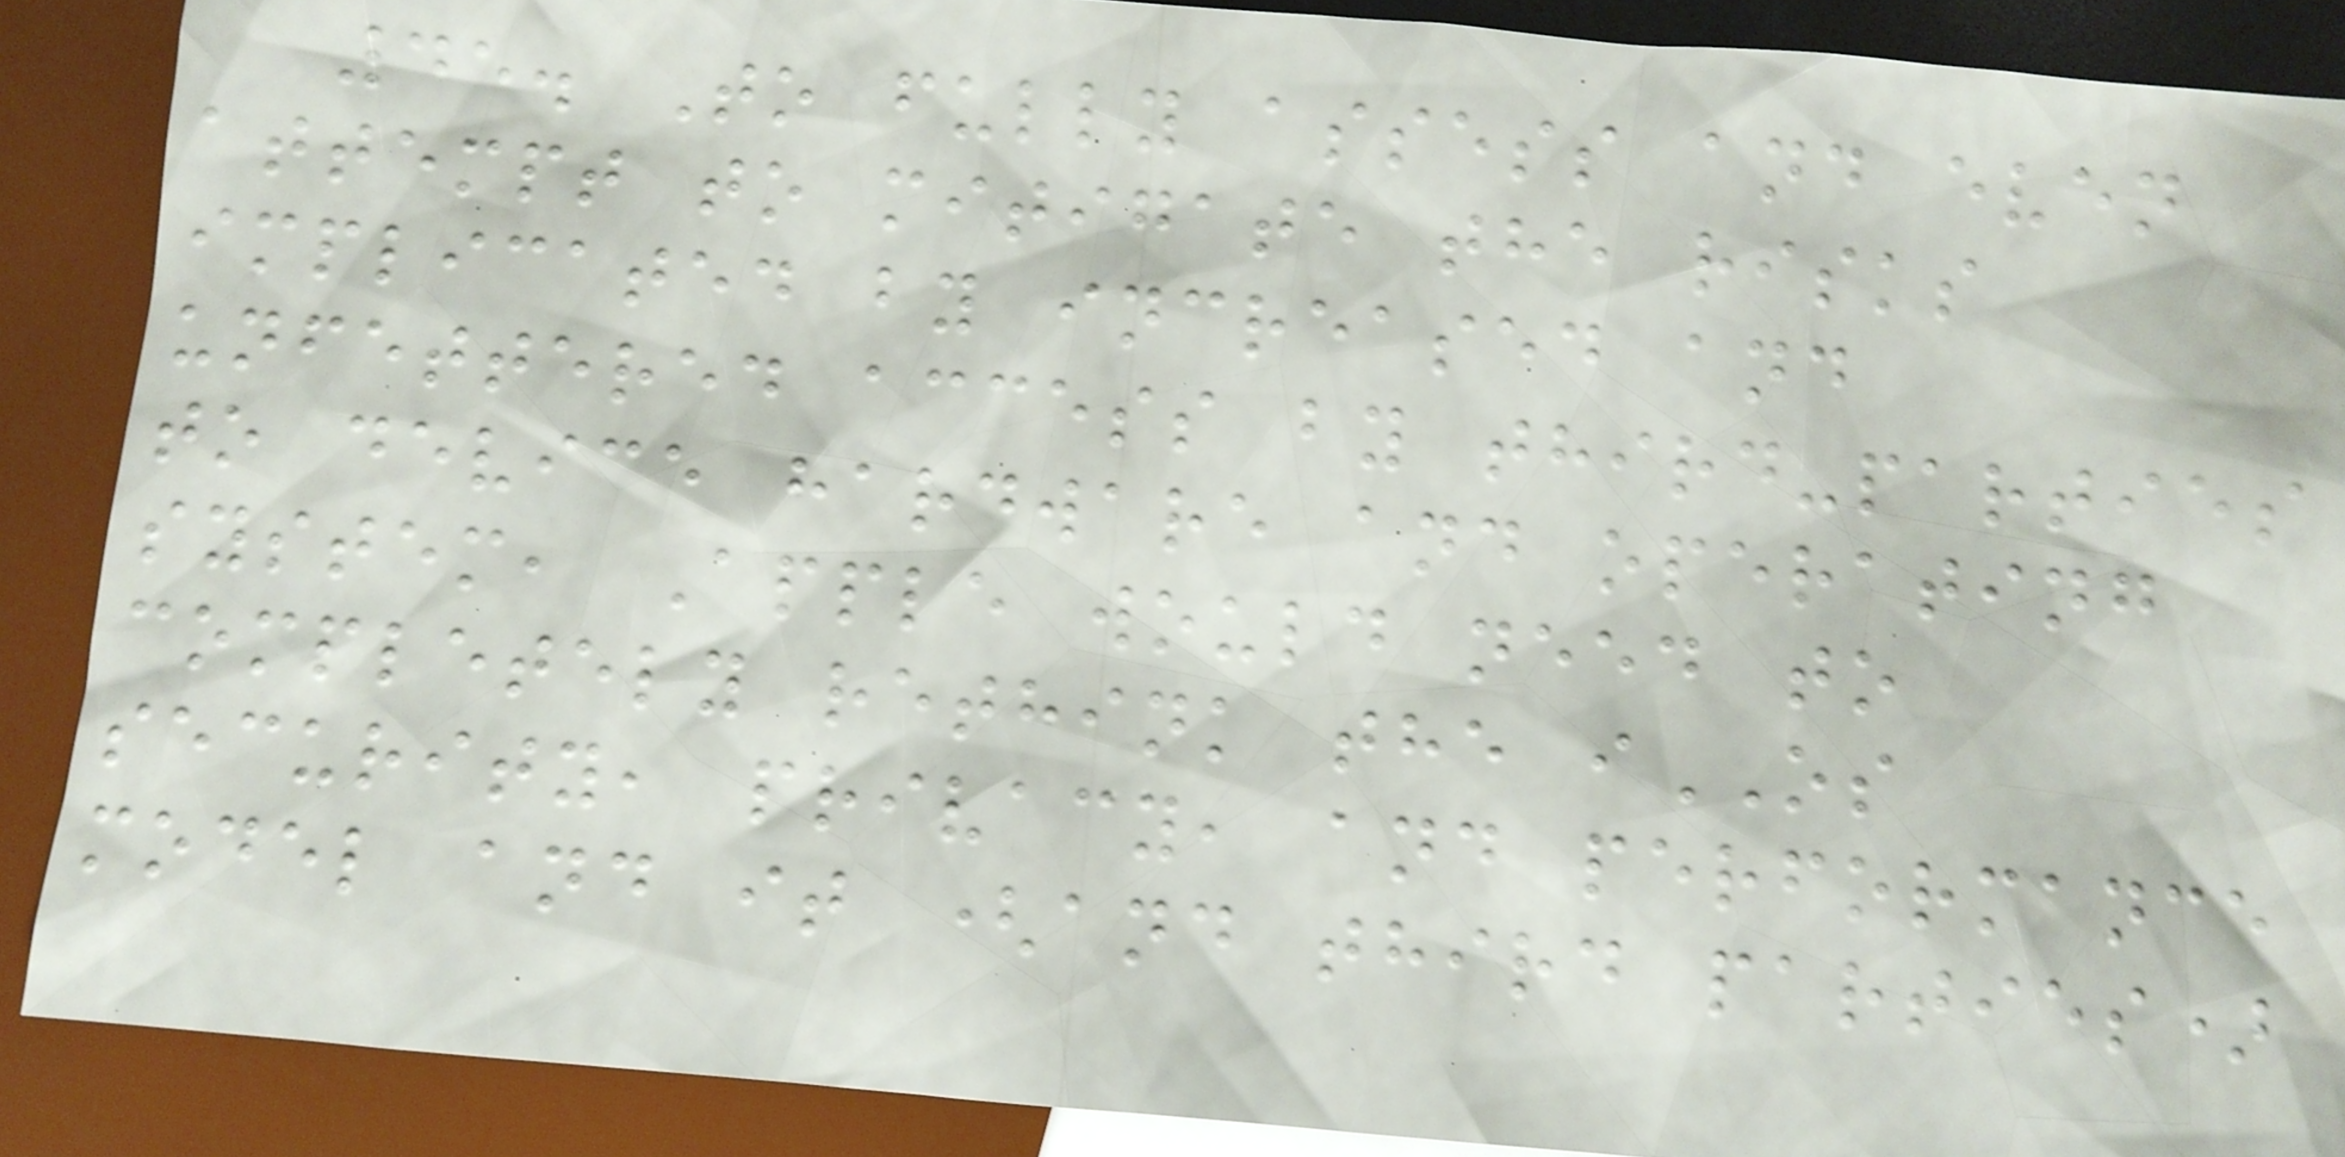45. To fully assess and even
attempt to mitigate the risks
implicated by increased and
unfettered access by third-parties
to device hardware and operating
system, Apple would need to
completely rethink the iOS
security, privacy, and performance
model and it (and third parties)
